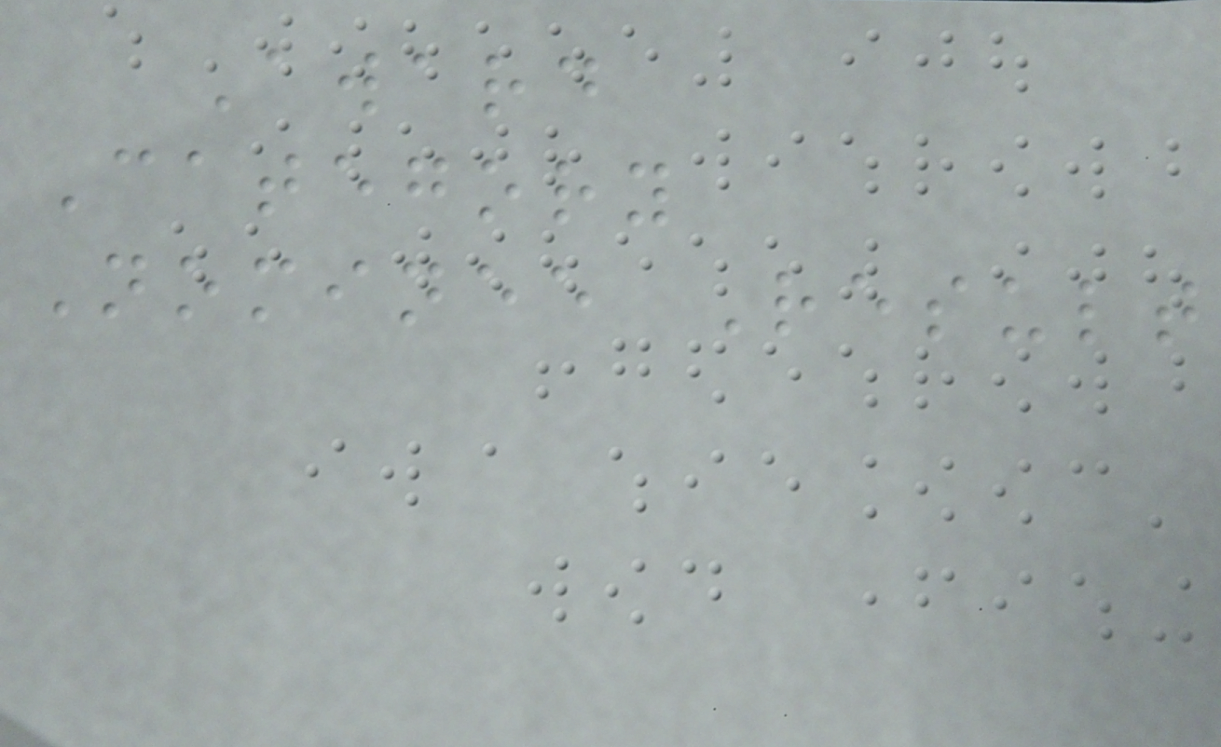Award
Category
Nominee Result
